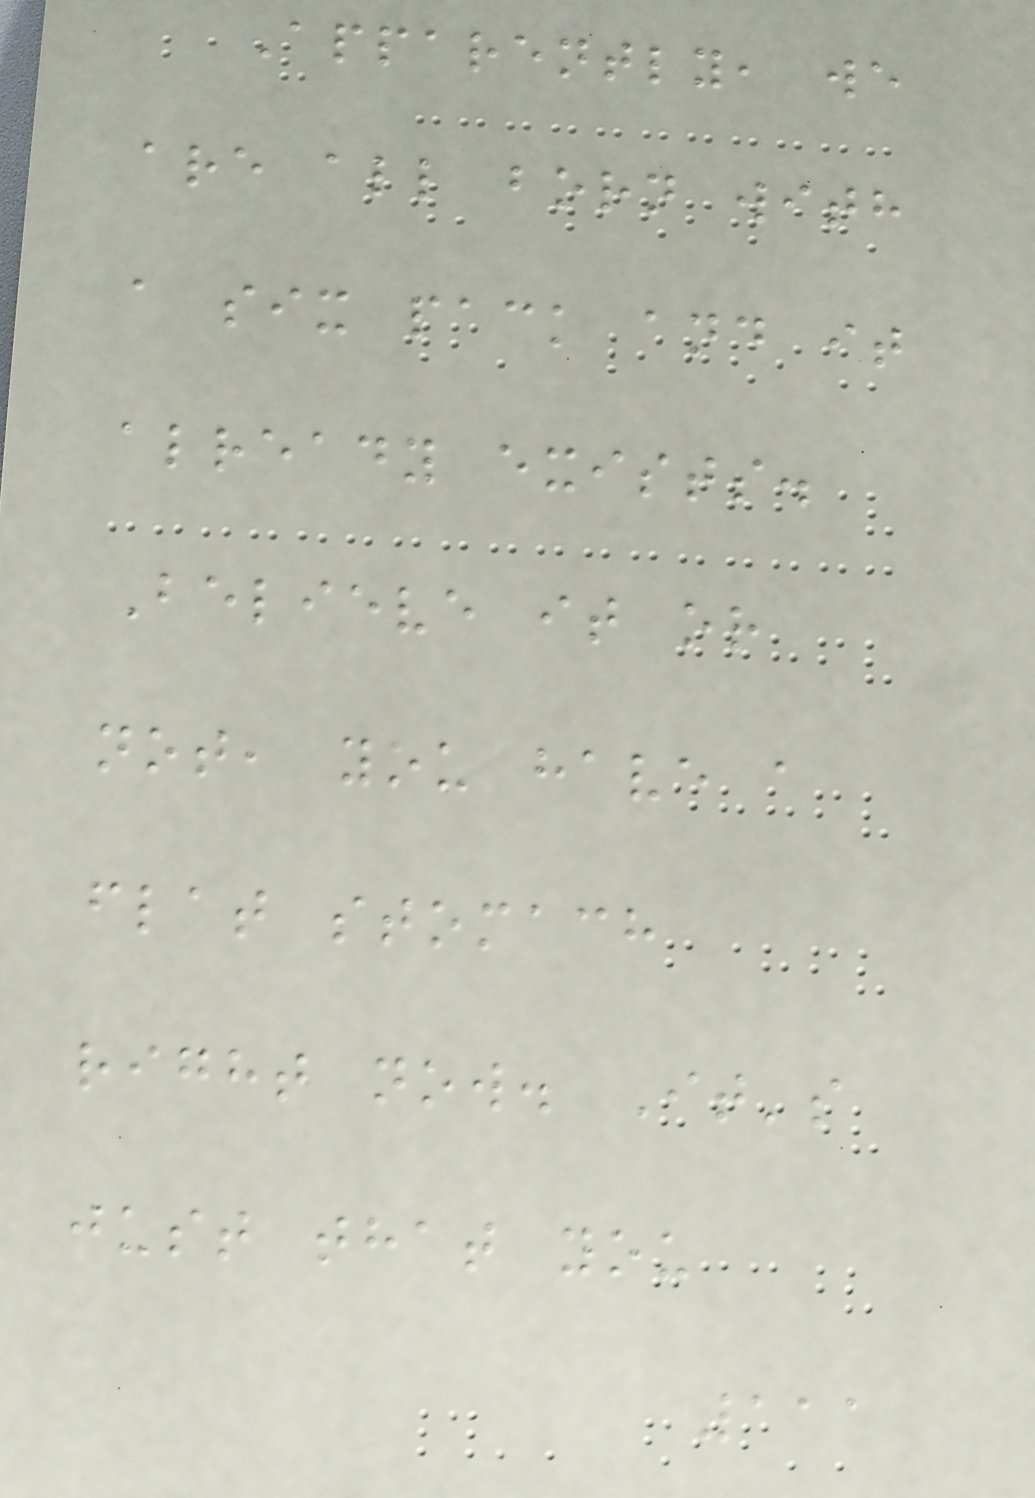Apparently, we
are all born with
a six pack and it
already exists.
Believe it or
not, you have a
flat stomach
right now. It's
just that you
111
